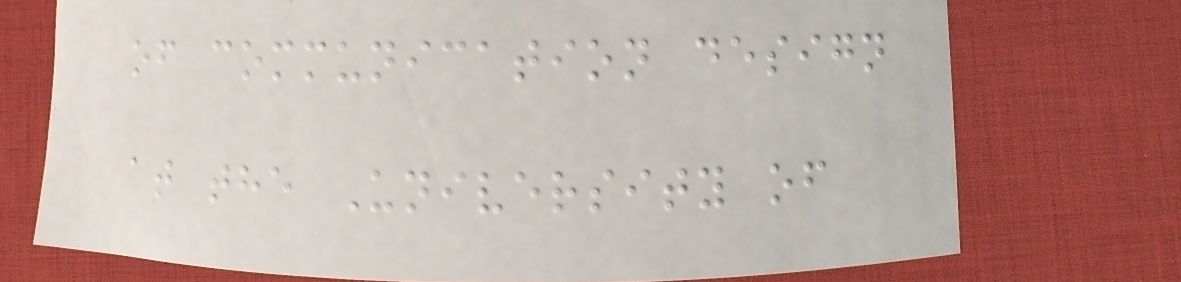of communication design
at the University of
